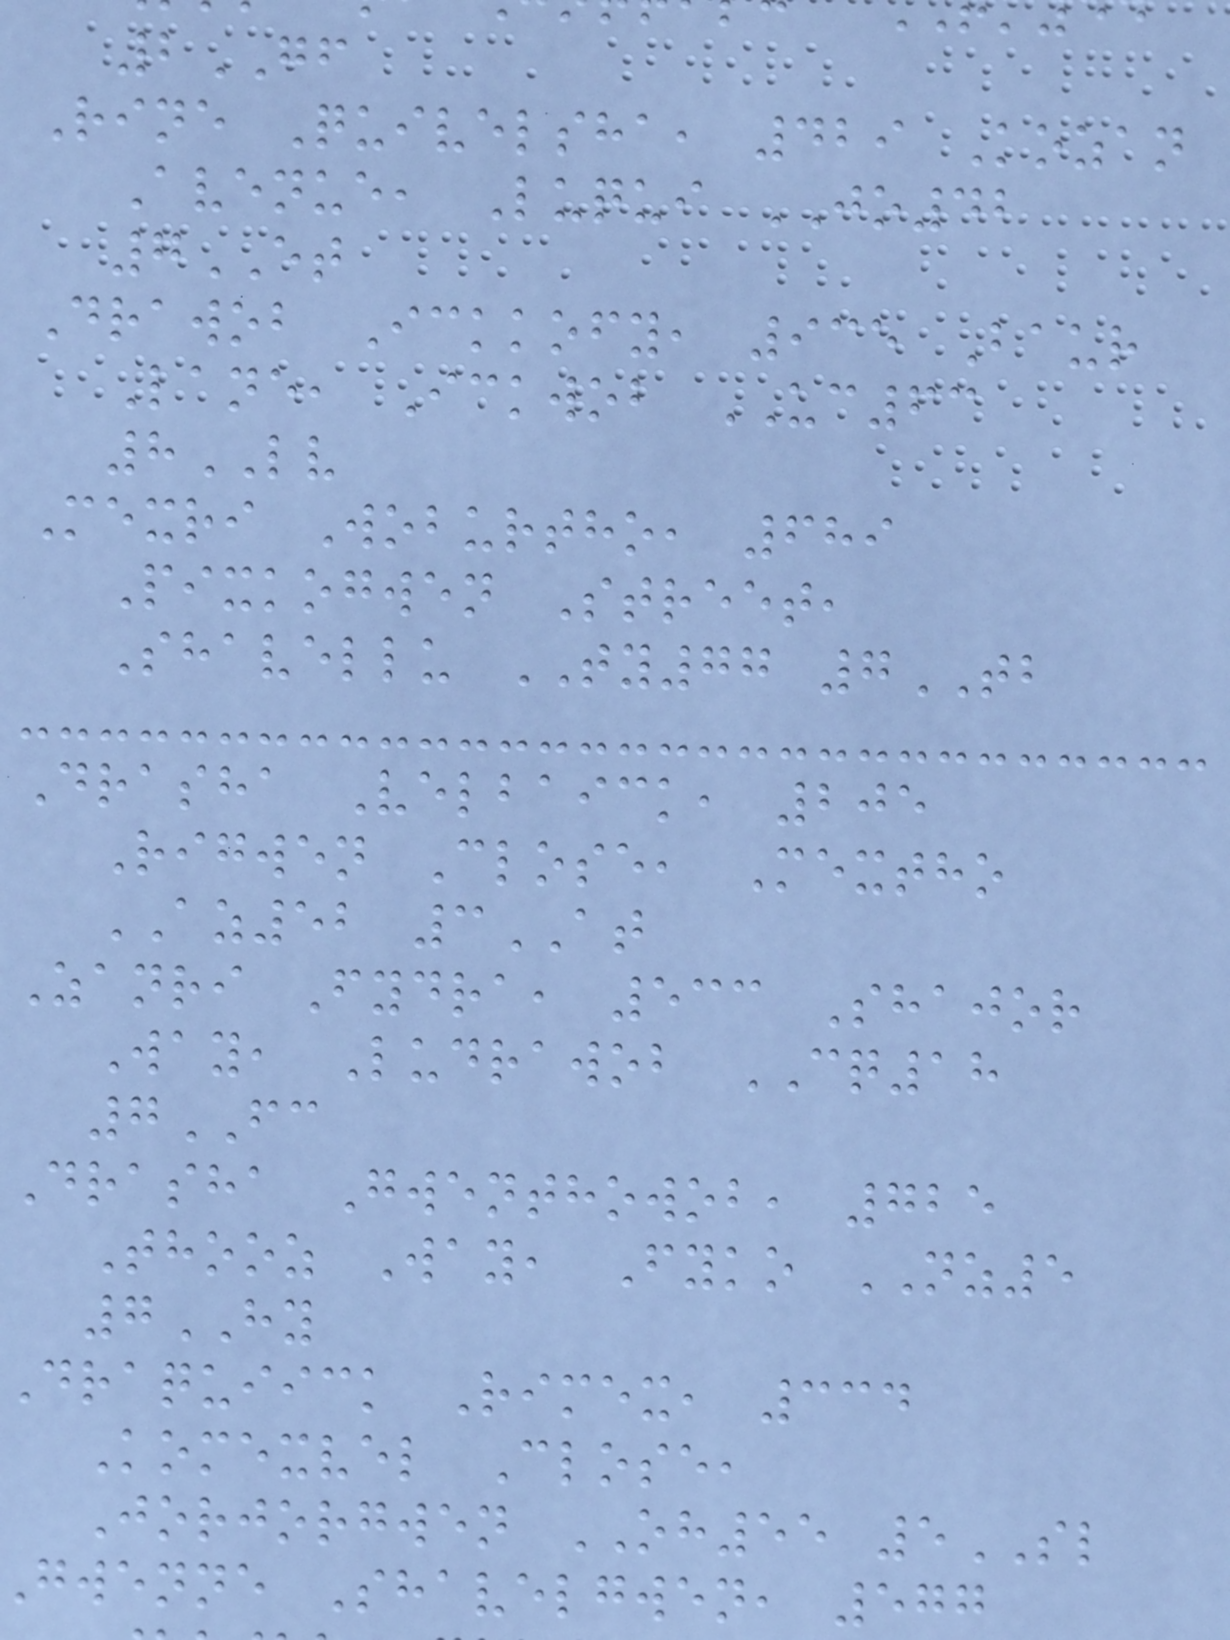2GF
Rine Quivelsha, 429 Kozan
Avenue, Luqui JO42
7ET
Drawob Ickkofy, 935 Baur
Lane, Ickwob UC63
8LV
Mexri Woburtho, 689
Pixkogwen Street,
Shavellu TY77 7TB
Drasha Velbaick, 205
Rigwen Close, Mextho
AZ52 3AT
Zanri Fydra, 533 Shajor
Way, Ludrawob CQ18
7FC
Drasha Gwenthowob, 725
Thooz Way, Fyko NZ5
7HY
Draquiick Rimex, 334
Komexvel Close,
Jorjorgwen OH55 5SL
gwenne Shavelgwen, 577
